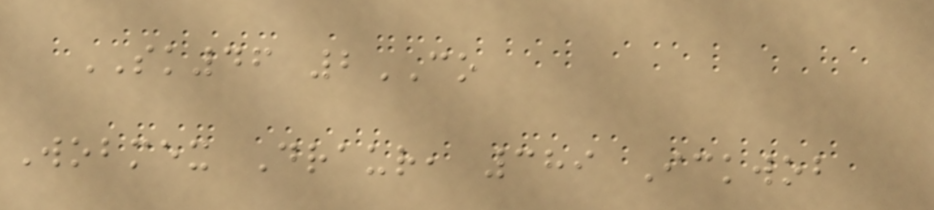SK46 2CO
Wobmex Draur, 389 Ickwob
